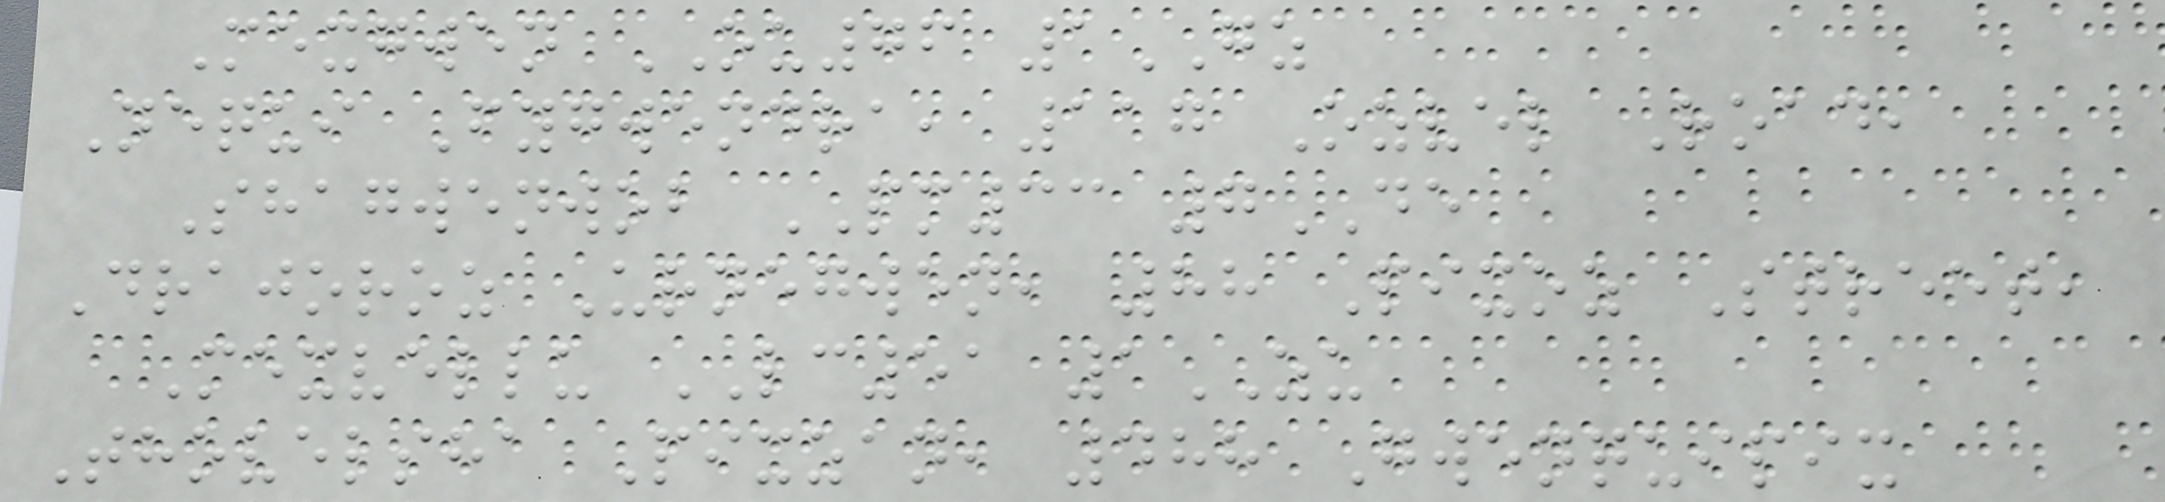Mexgwen OU76 1GZ
Nequi Fygwendra, 117 Ozvel Road,
Shagwenwob PM33 7DE
Drajoroz Urnegwen, 88 Pixoz Street,
Mexvellu LC51 1ZU
Thovelsha Pixzan, 488 Gwenquipix
